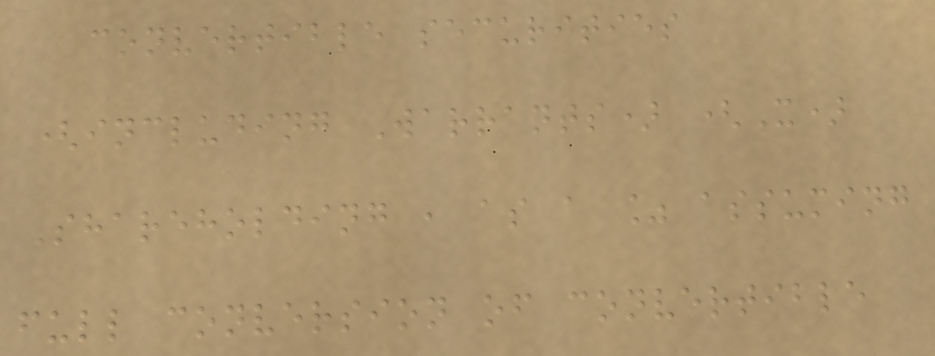convertible securities
(including Warrants) (X)
Shareholding , as a % assuming
full conversion of convertible
